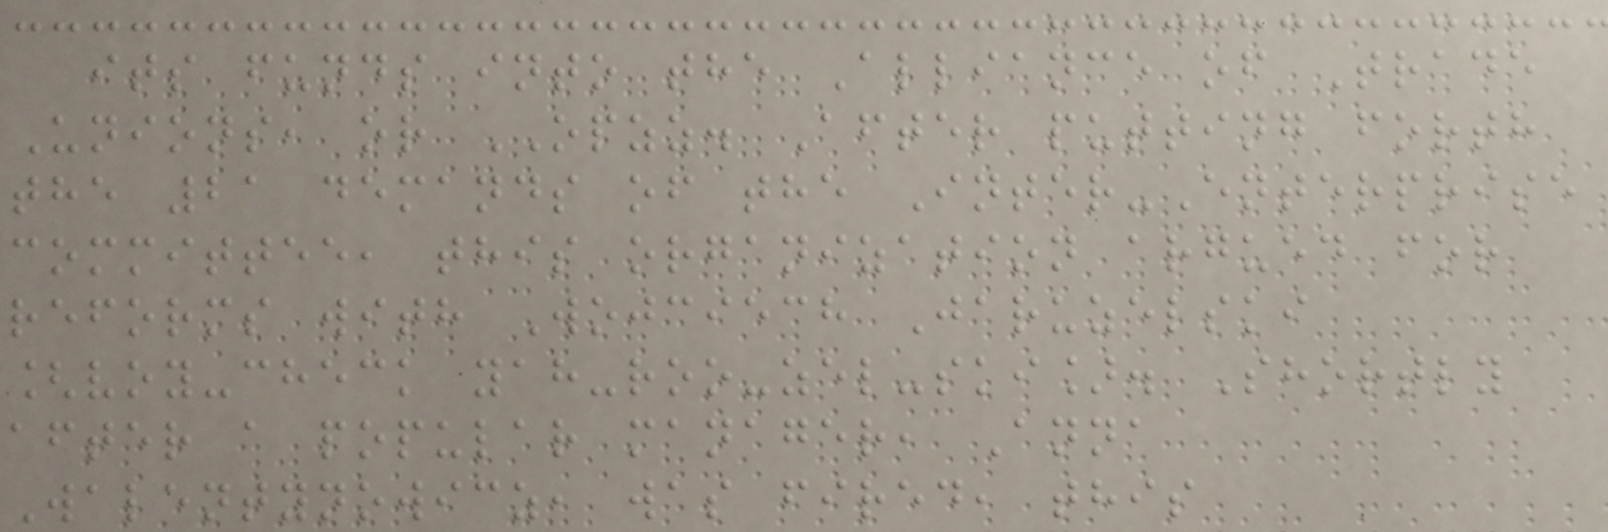its funds into the Alliance of Trade
Unions, or OPZZ. After putting forth
the 21 demands of the Inter-Enterprise
committee, this organization argued for
reforms with Wojciech Jaruzelski
[voy-check yah-roo-zel-ski]. Shortly
after a popular manager, Anna
Walentynowicz, was fired, this
